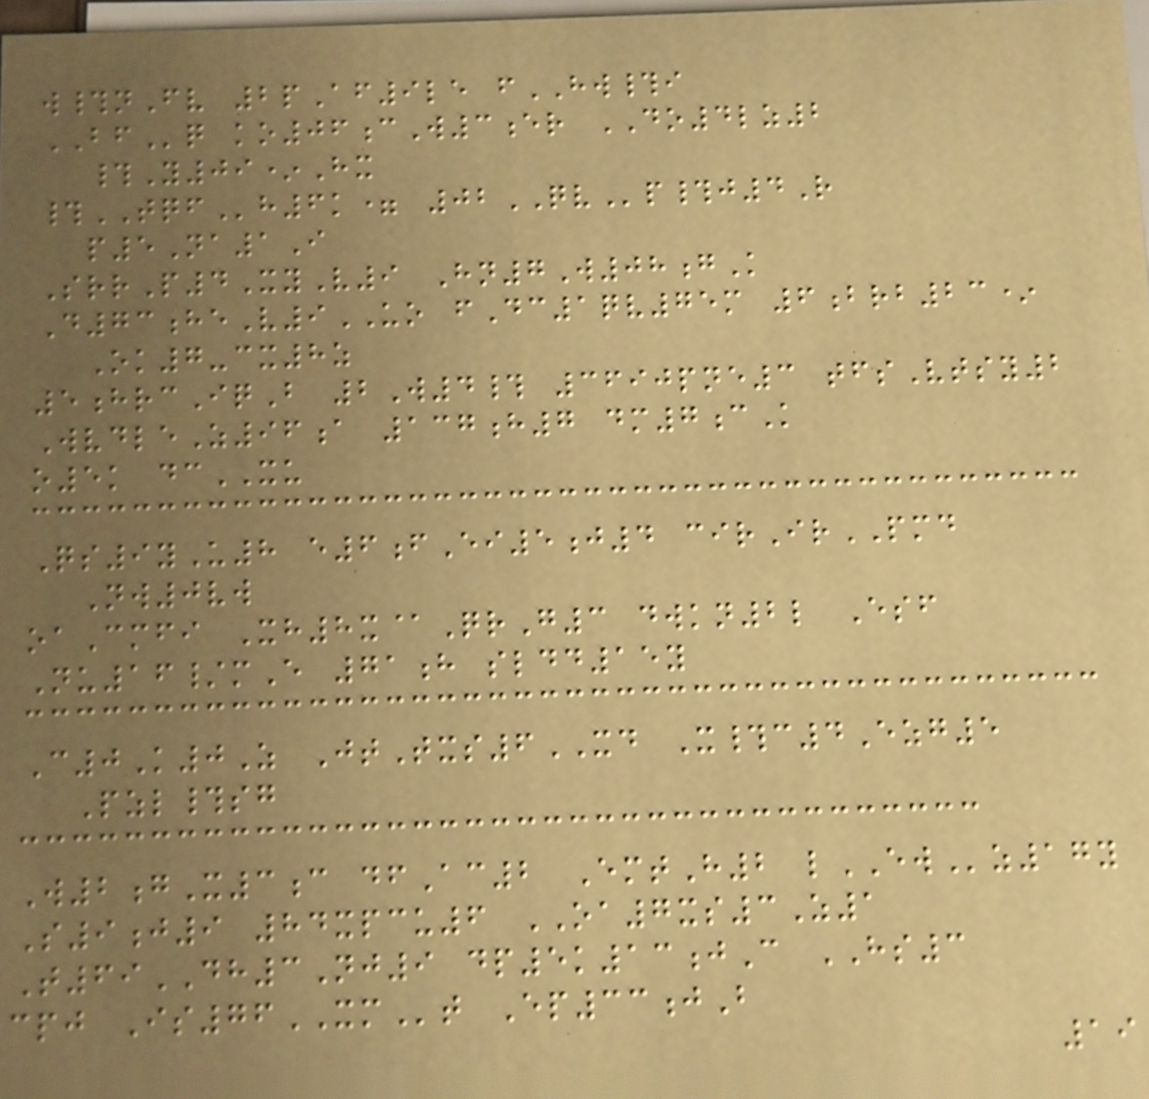w#nFv 2pAf9le fHW#i
BFq ko06cW3er DO4lz2
#Y09*Hx
#TQFh6k= 02QVp#j4R
p5Na1I
SrrP4XyV9 Hn7W08gK
D73heV9UO fDc1qv75m 6brb23*
Ok7-cx8z
5hrcIqB 2W4# 3690pne3 tfsVtsy2
WvdleZ96a 137h7 dm7cK
o5k dcXU
Qs9yU8 e6fEi5j4 cirIrPMD
Nw0vw
oaCmfi Xh8x@QrG3 dwkn2l Esf
Nu16/mE 71h sldd15y
C0K0Z JtTxs6XD X#c4Ezg5
Pzl#sg
W2gX3c dfAc2 EmtH2 lEWz17y
S9j9 84xpcu6 OA7xs3Z1
T69DH3Nj9 dp5k13jC HS3
cpj Is76XMt Ep33jB
19
